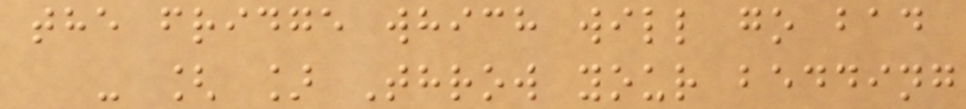the fridge which will go bad
- [ ] Throw your bedding
